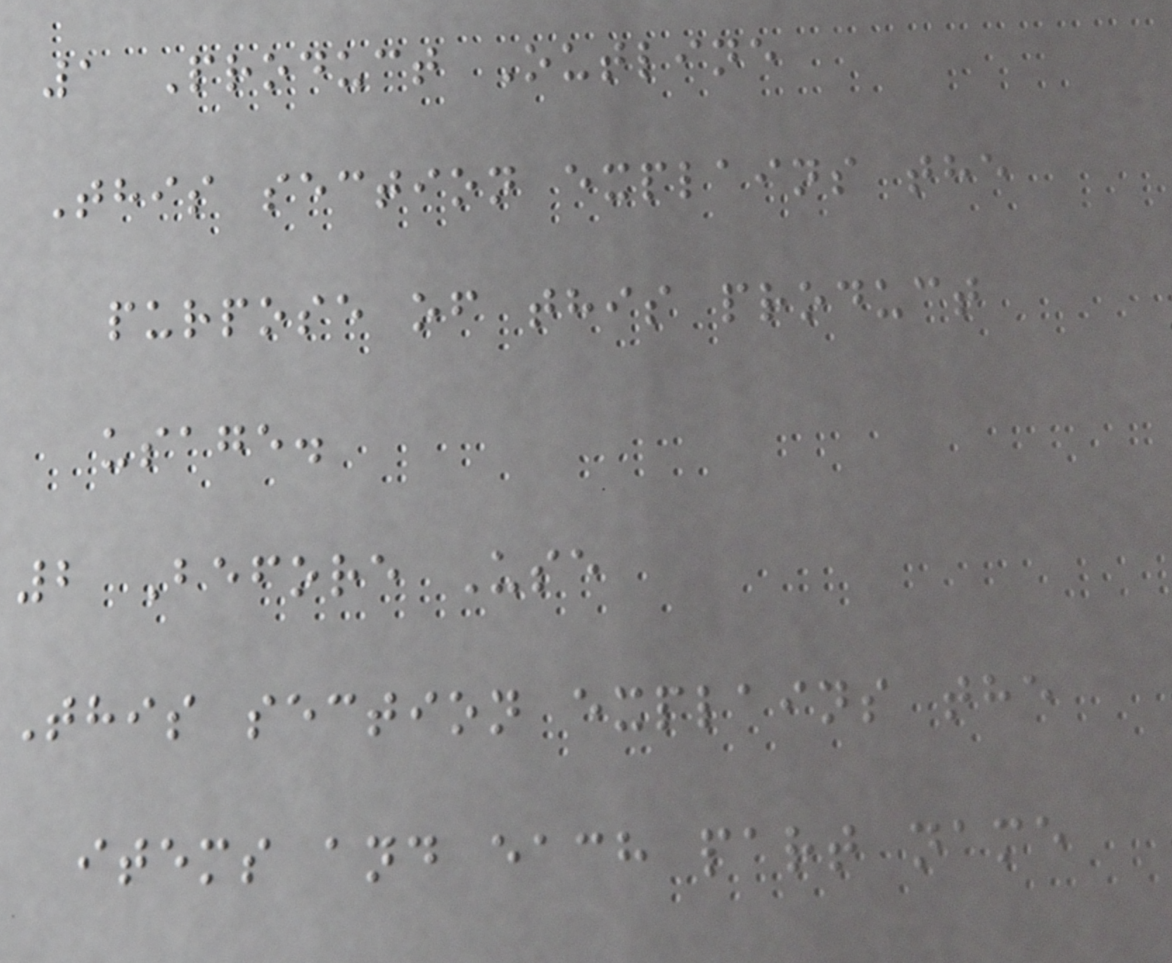1 Product Outline
This section explains the
purpose of this product
usage.
2 Before Use
This section explains the
items and each part name
